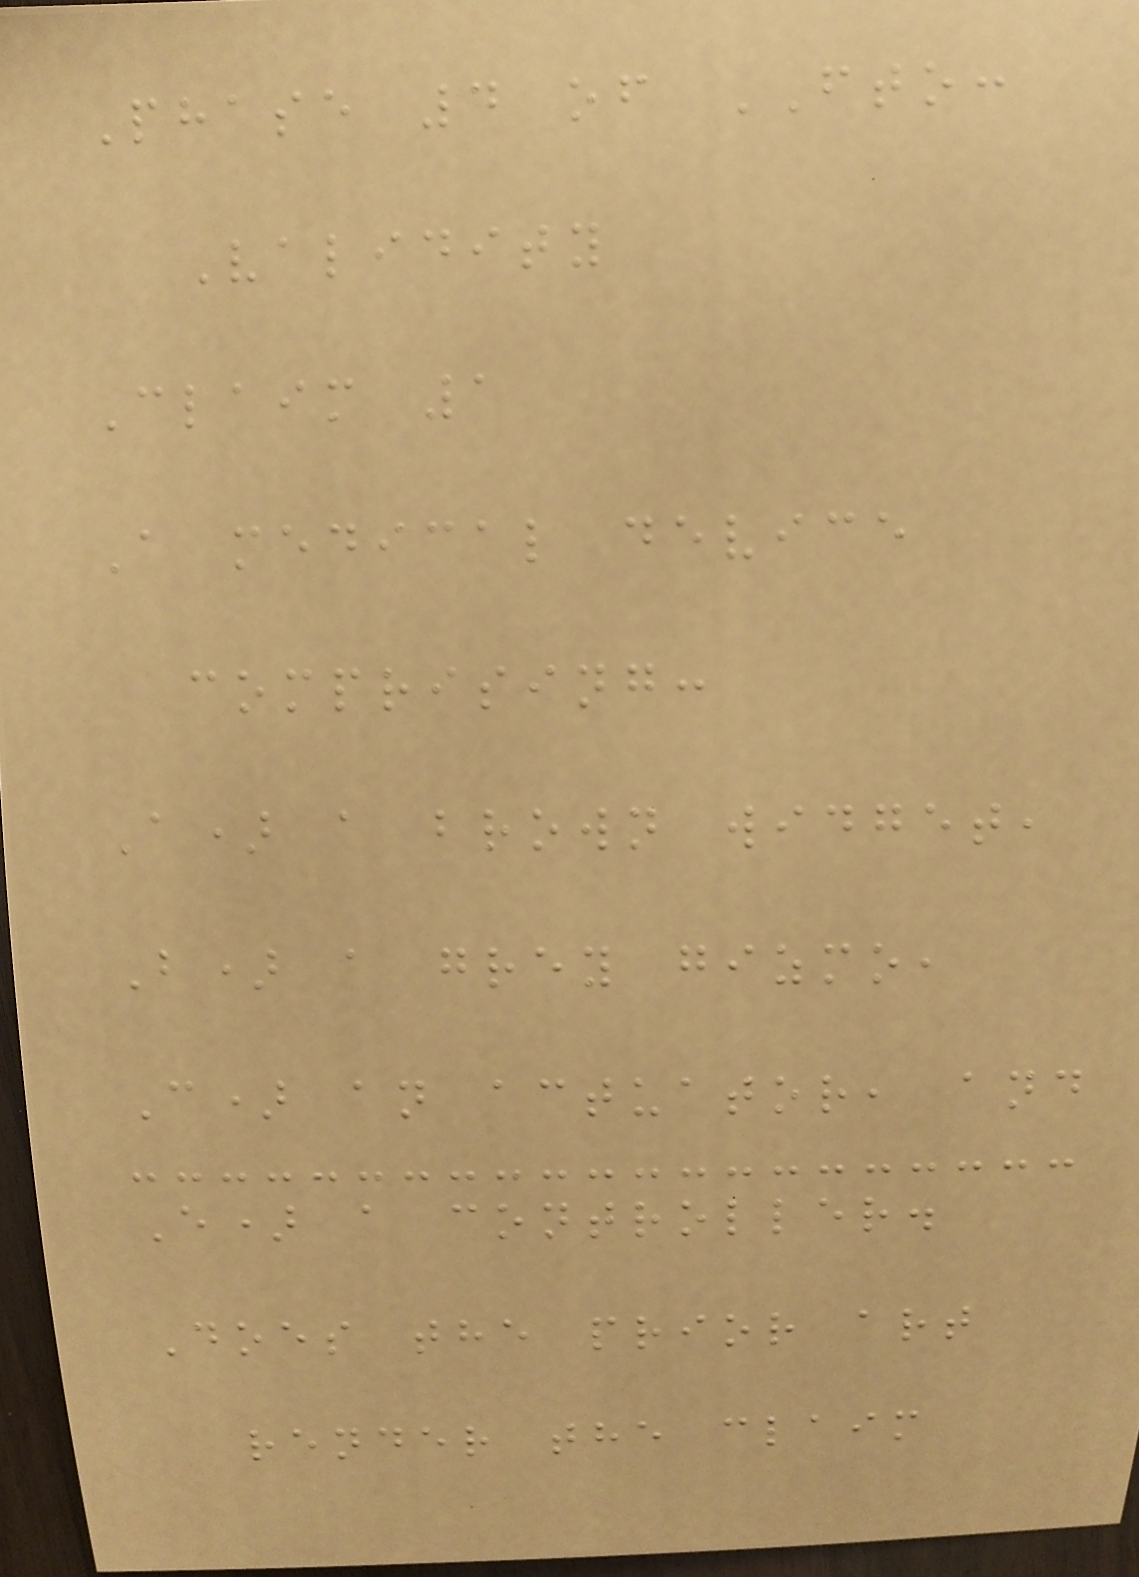Phase 4 of FTO:
Validity
Claim 1
A medical device
comprising:
A) a brown widget,
B) a grey gizmo,
C) an actuator, and
E) a controller.
Does the prior art
render the claim
